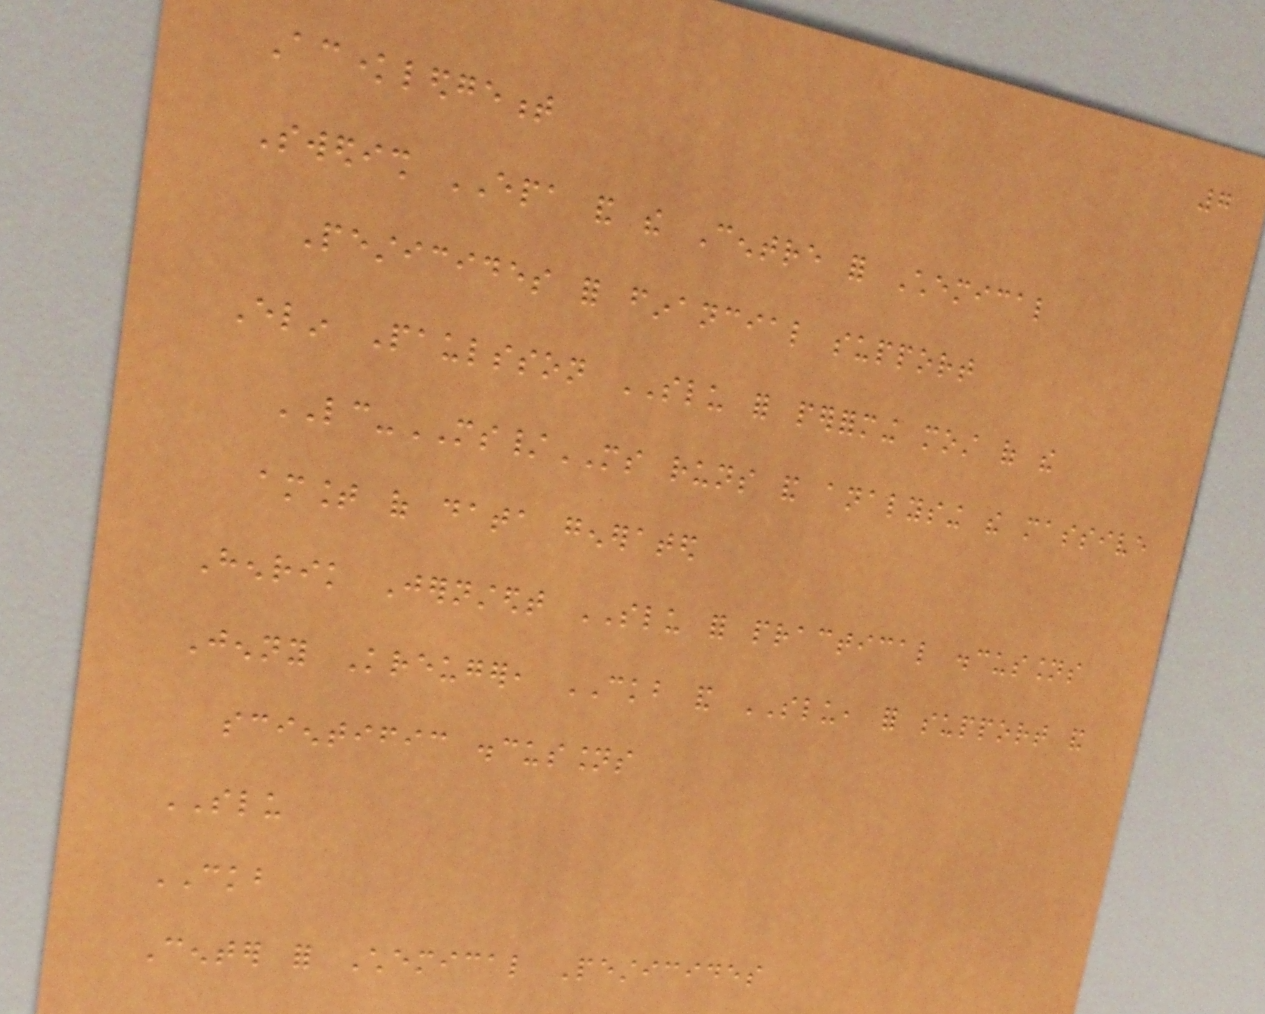7
Acknowledgement
Swedish EPA and the Centre for Chemical
Pesticides for financial support
Elin Paulsson SLU for performing most of the
LC-MS/MS runs and analysing the massive
amount of data generated
Henrik Jernstedt SLU for practical discussions
Jenny Kreuger, CKB and SLU, for support and
scientific discussions
SLU
CKB
Center for Chemical Pesticides
